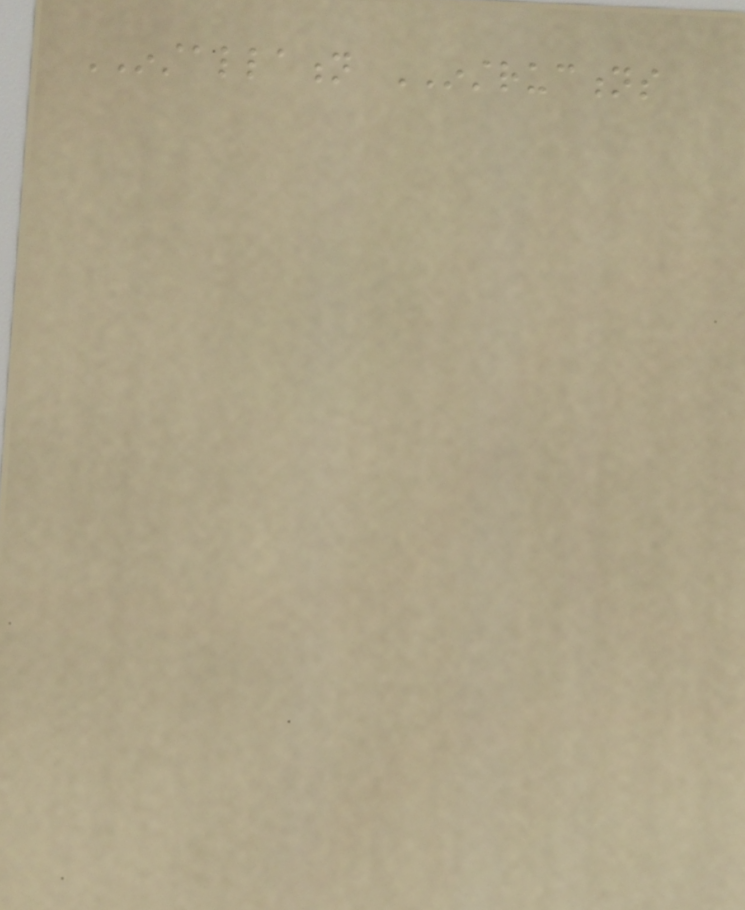INSTALLATION INSTRUCTIONS
